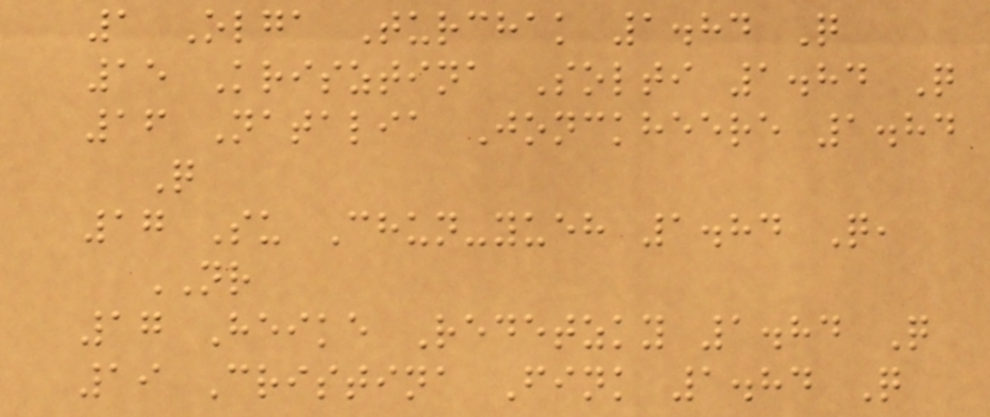1 Olga Turchak 1.84 Q
15 Krisztina Solti 1.84 Q
16 Natalia Jonckheere 1.84
Q
17 Su Chun-yueh 1.84 Q,
NR
17 Heike Redetzky 1.84 Q
19 Cristina Fink 1.84 Q
